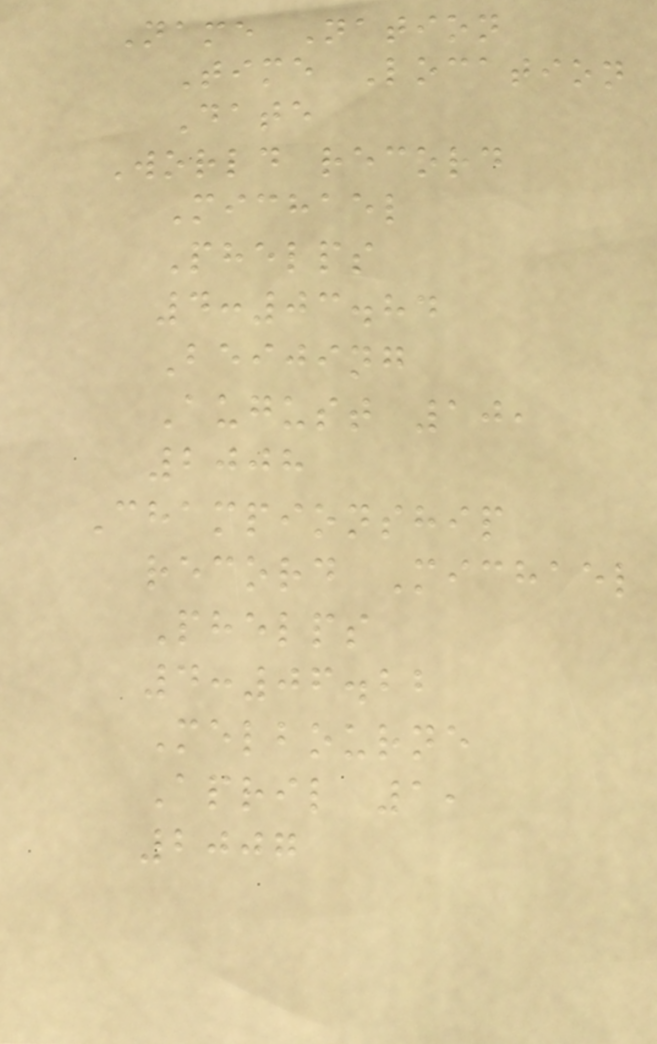Name Nation
Time Location
Date
World record
Michael
Phelps
4:03.84
Beijing
August 10,
2008
Championship
record Michael
Phelps
4:06.22
Melbourne
April 1,
2007
